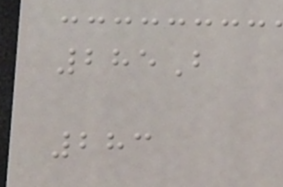285B
283
